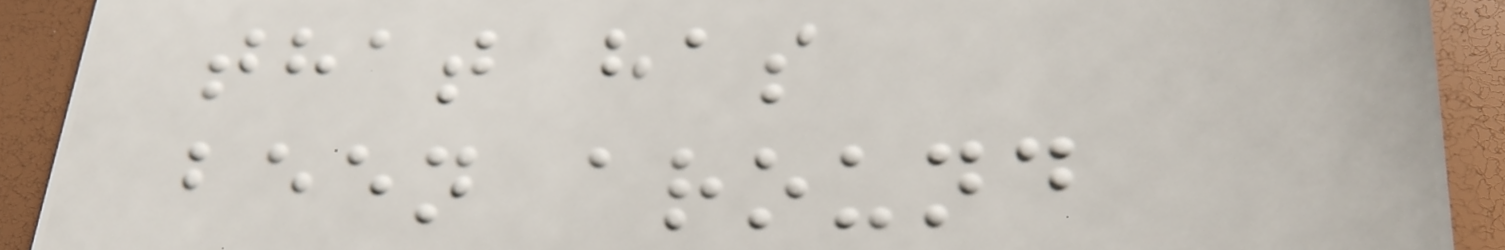that has
been around
